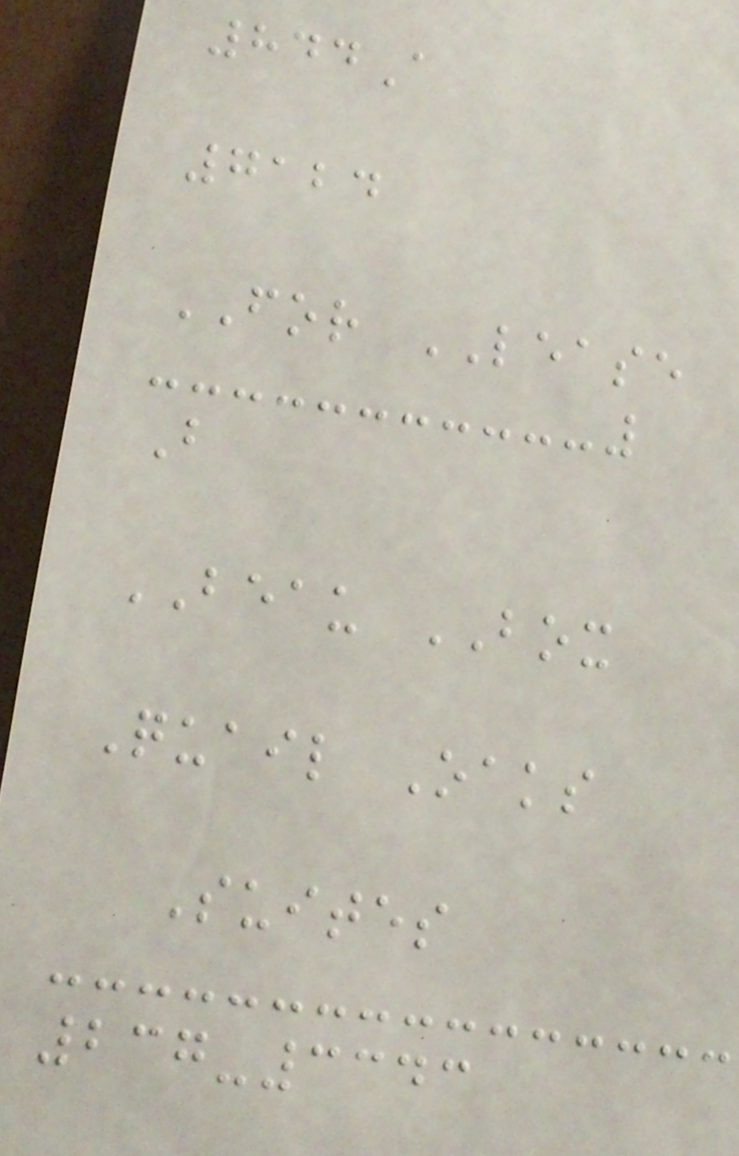844A
7124
FOR LEASE
B
BEAU BOX
Quail Oaks
Suites
237-3343
